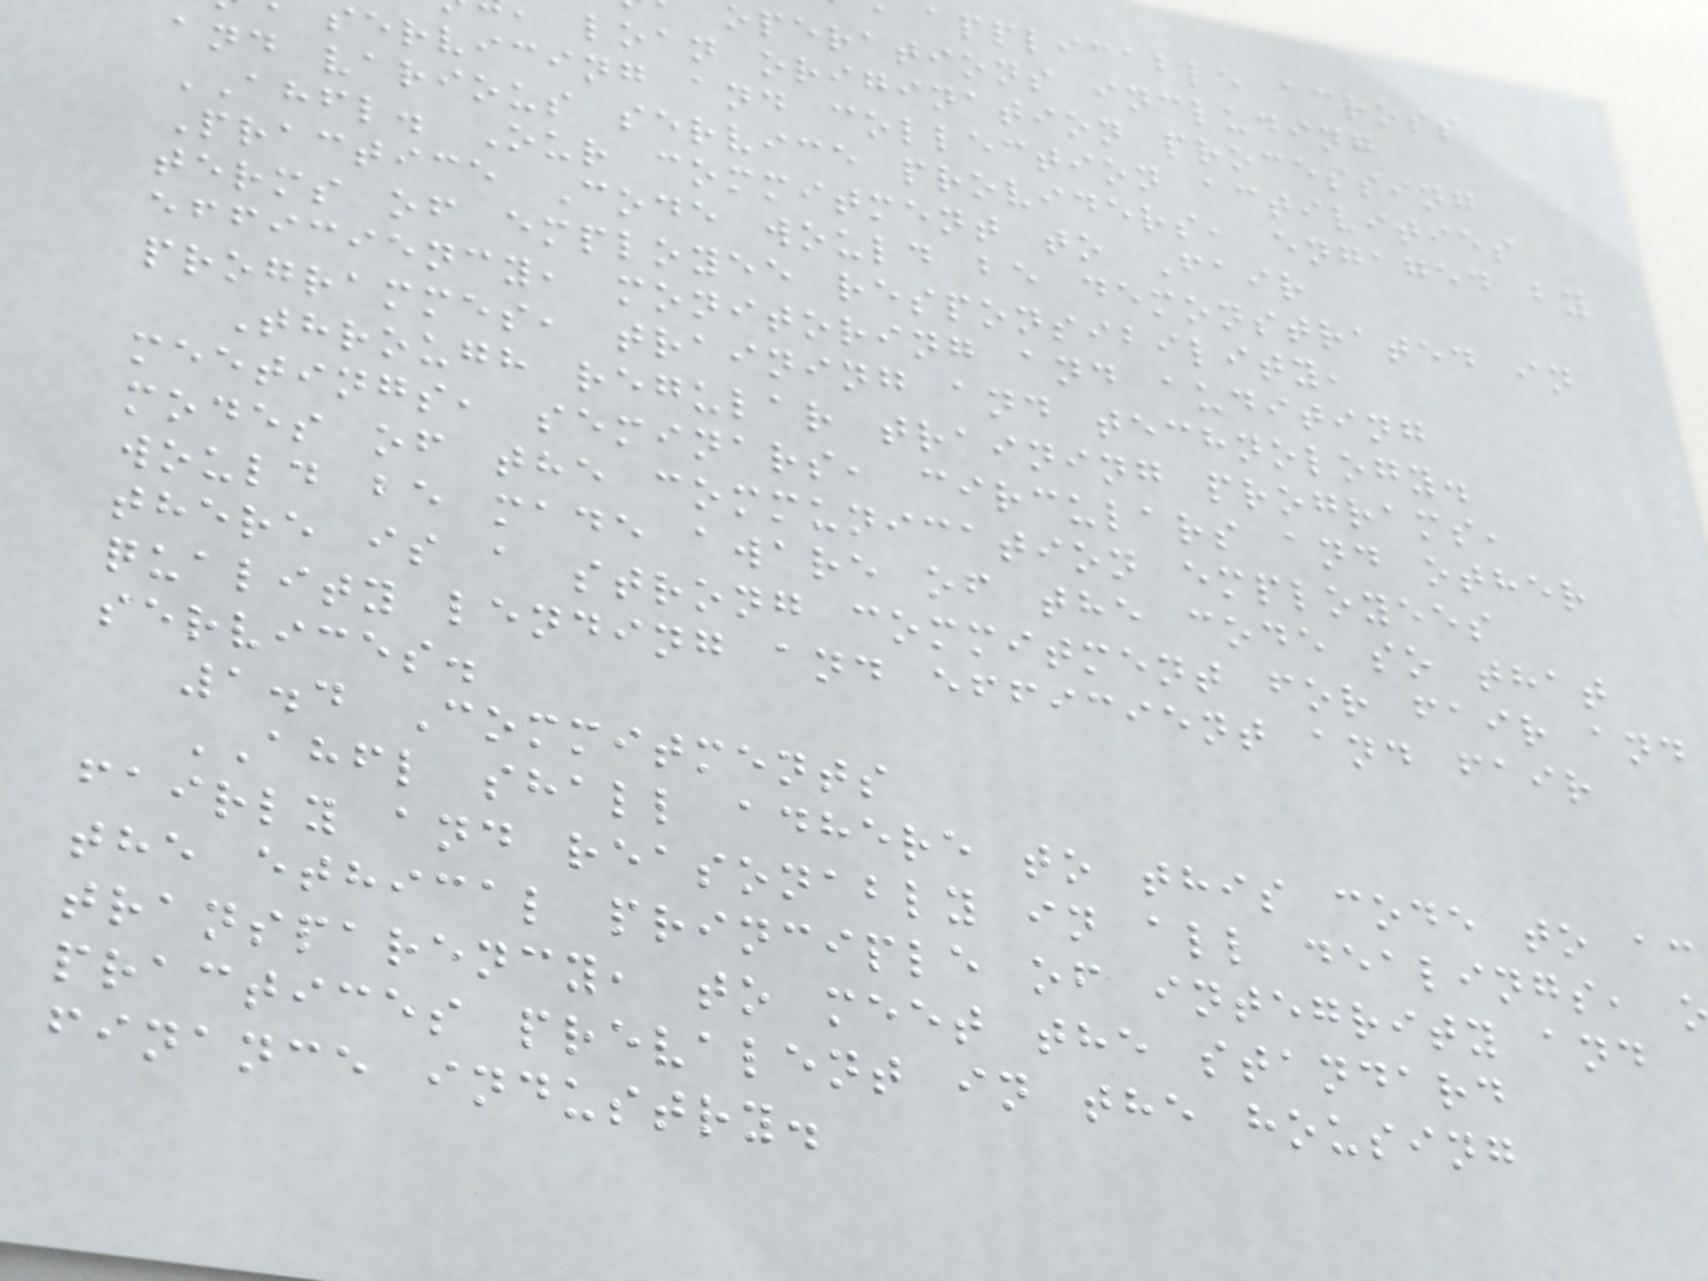applicable across
operations including
loan origination processing
servicing and collection activities
and various service providers, engaged by
AHFL. Our commitment to Fair
Practice Code would be demonstrated in
terms of employee responsibility,
efficiency, monitoring and auditing
programmes, training and technology.
Through regular training programs,
meetings, seminars, circulars and other
modes of the communication employees
would be made aware of the code so that
there is a strong commitment for fair and
quality lending and efficient and fair
services.
1.4 Commitments
AHFL shall adhere to this code to ac
fairly and reasonably in all dealings,
the ethical principle of integrity and
transparency, to meet the standard
practices prevalent in the housing
finance industry.
